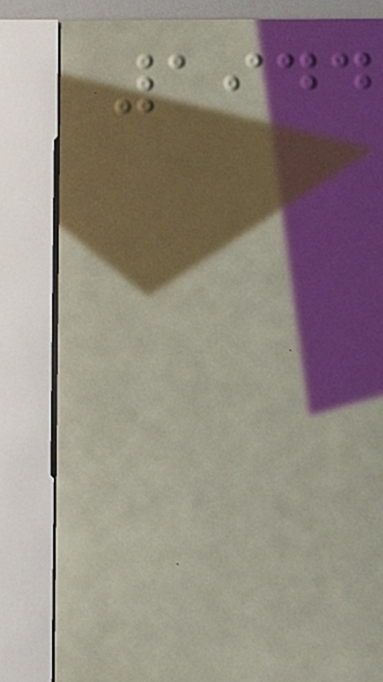1944
